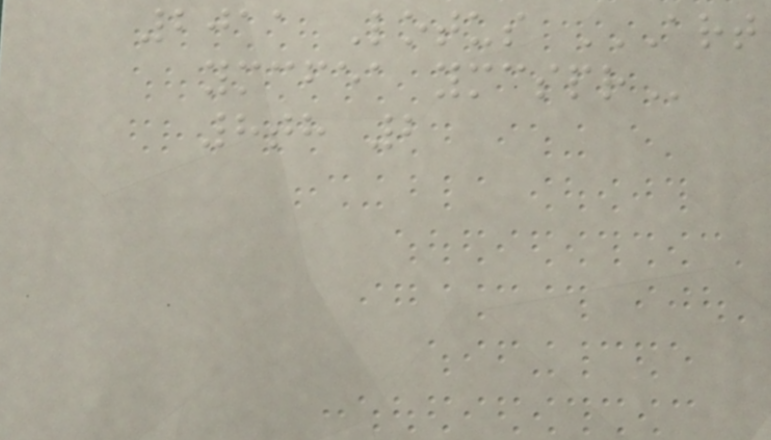2011 Lotus ART
YMCFEA YMCSPR
8th 2
